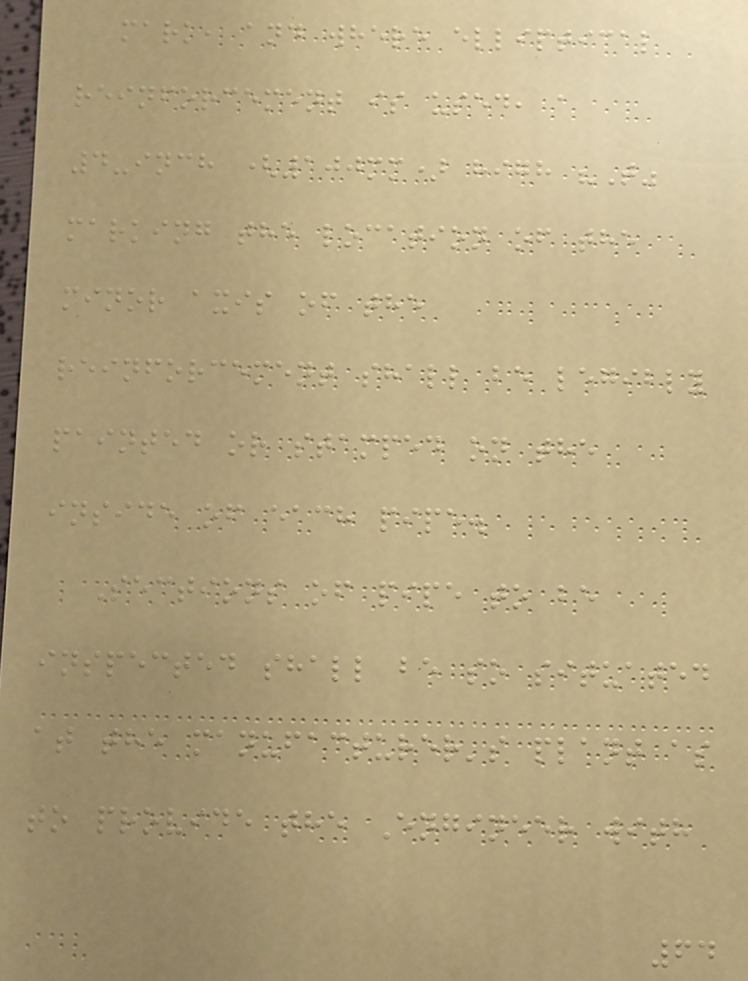mark, and where elliptical
reinforcement is used, a
4-inch (100mm) high "T"
marking the location of the
minor axis of the
reinforcement shall be legibly
painted or stamped on the
inside of each pipe.
Sections of pipe to be
inspected shall be so situated
at the manufacturer's plant as
to provide the Engineer with
64
